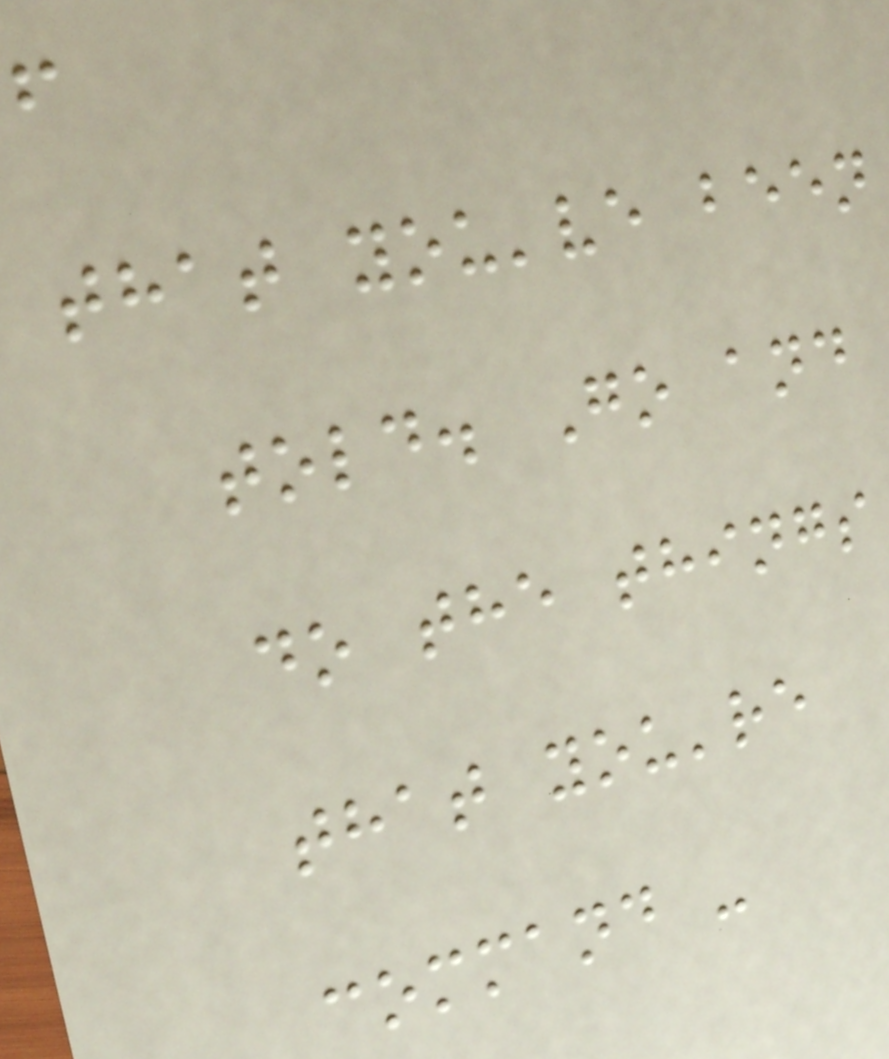f
that you've been
told. Go and
do the things
that you're
command -
